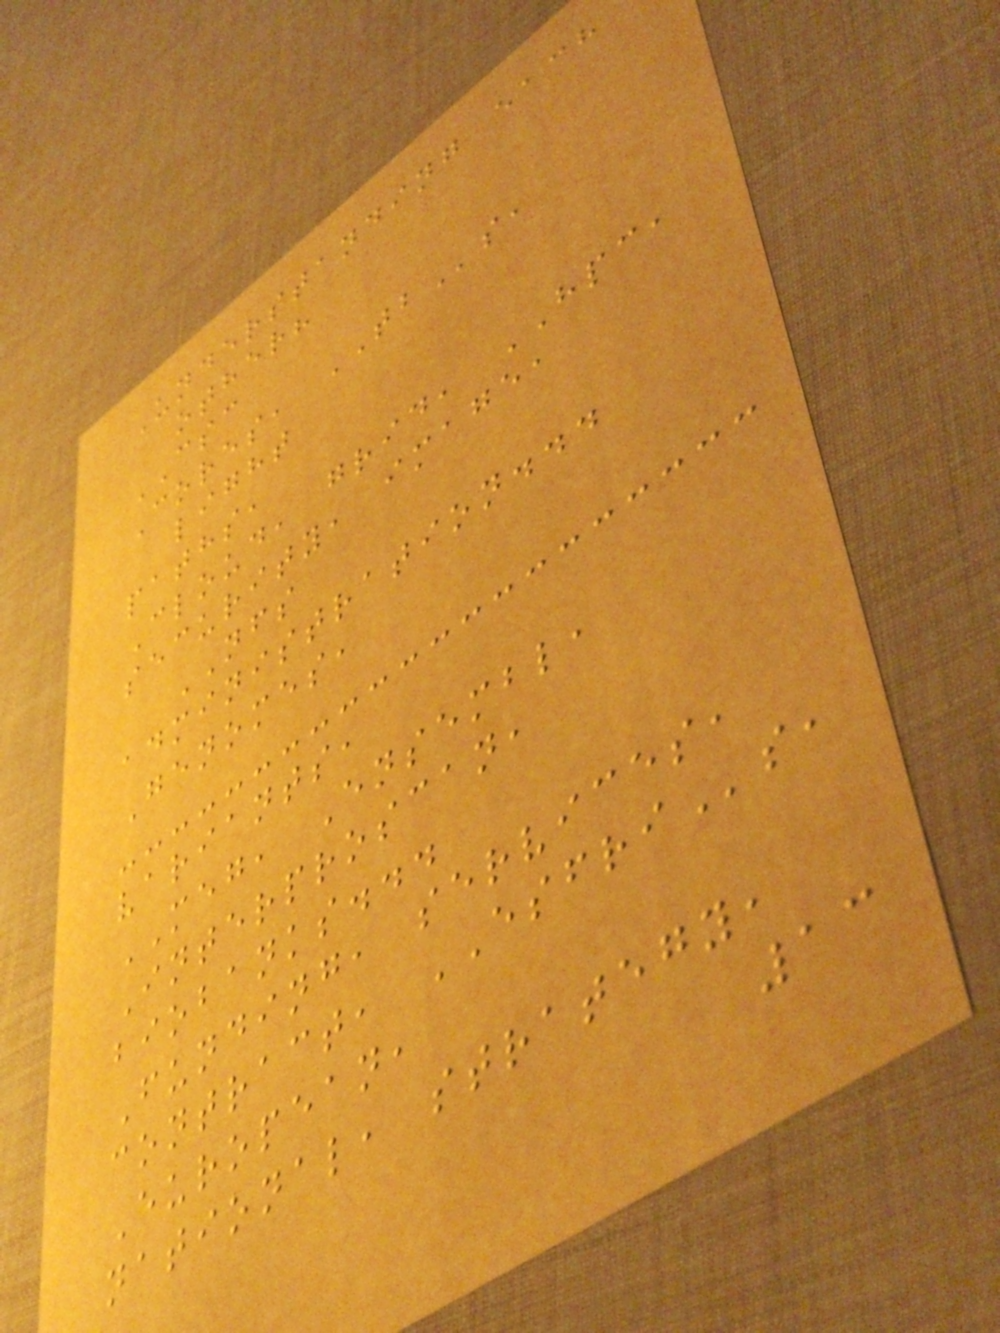Understanding each
other?
CSC
Cores, TBs,
light
paths,
Cloud, grid, HPC,
security, image,
NFS
administration...
Genomes,
variants,
MEG, Ensembl,
Interproscan,
biobanks...
Funding, services,
contract, ESFRIs,
European,
national, strategy,
13
